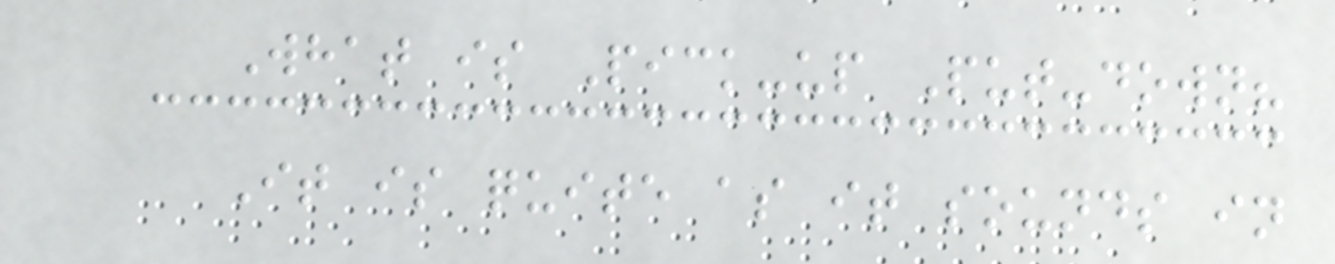What is Pick-up Put-down?
It is quite as it sounds in
